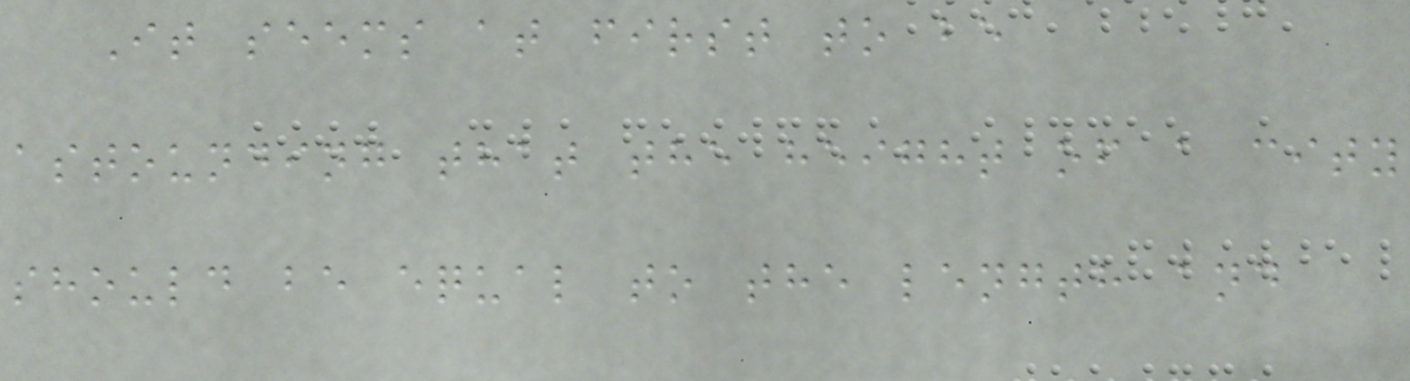It seems at first to be
astounding that the height of a city
should be equal to the length and
